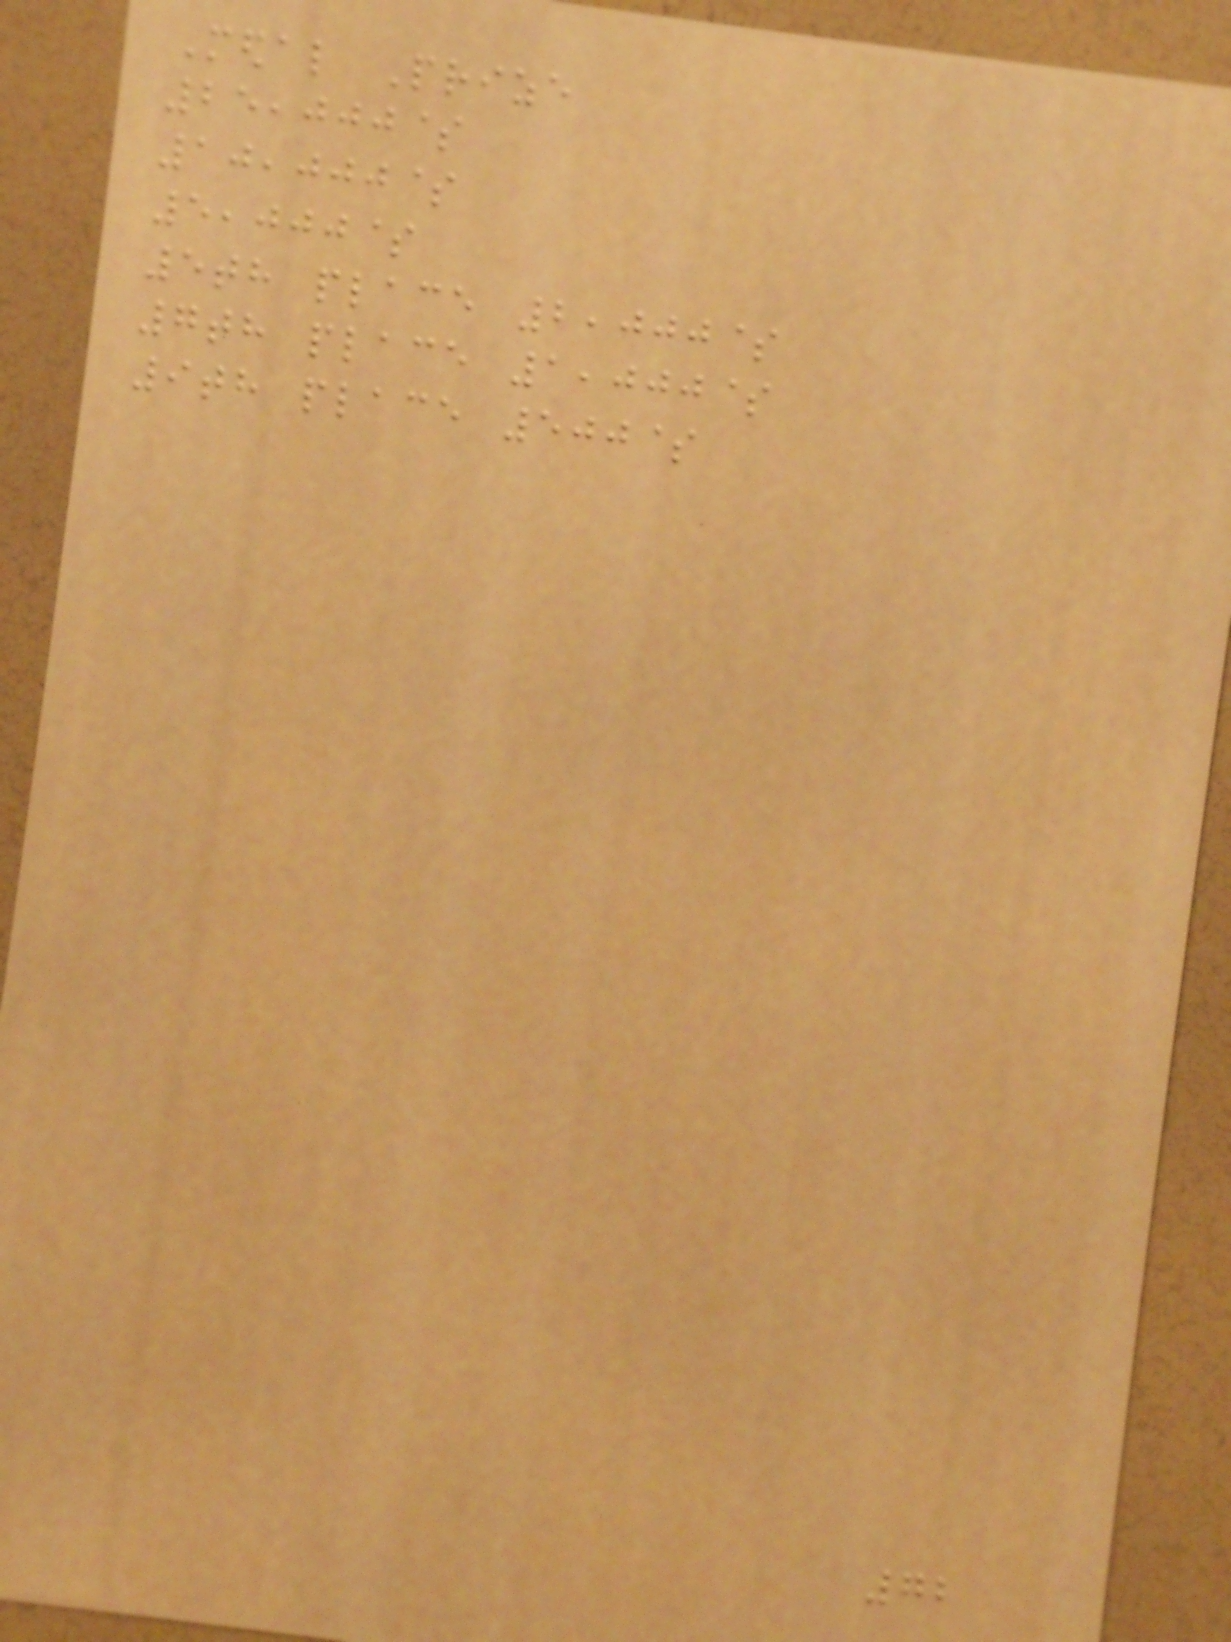Medal Prize
25,000$
10,000$
5,000$
5th place 2,000$
7th place 1,000$
9th place 500$
72
